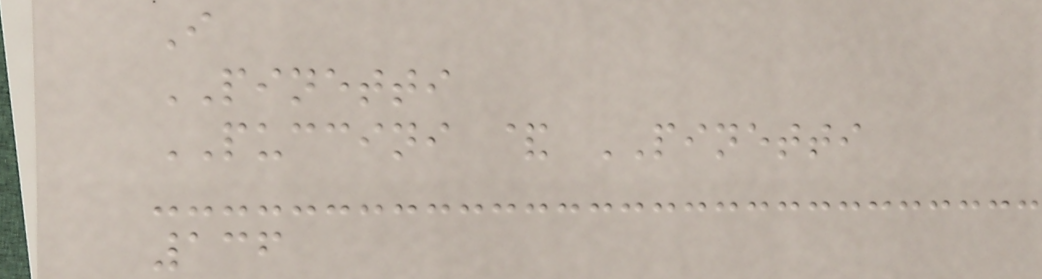I
PINETTI
PUCCINI & PINETTI
136
